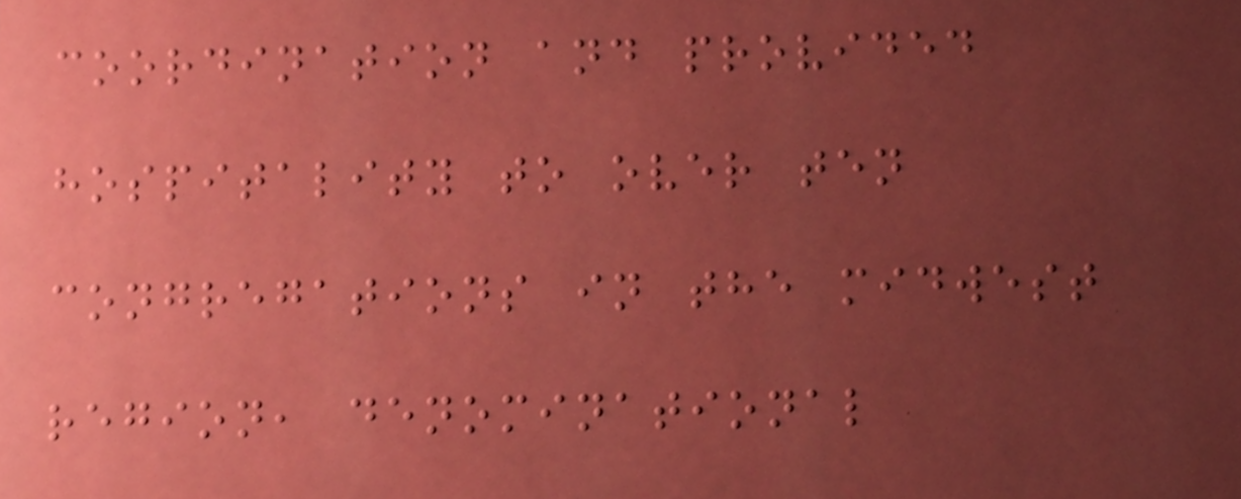coordination and provided
hospitality to over ten
congregations in the midwest
region, denominational
